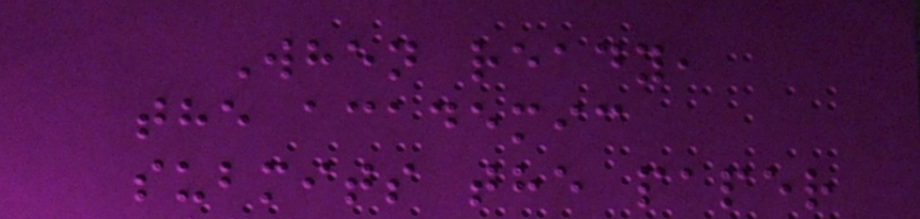When ready,
the academic
submits the paper
